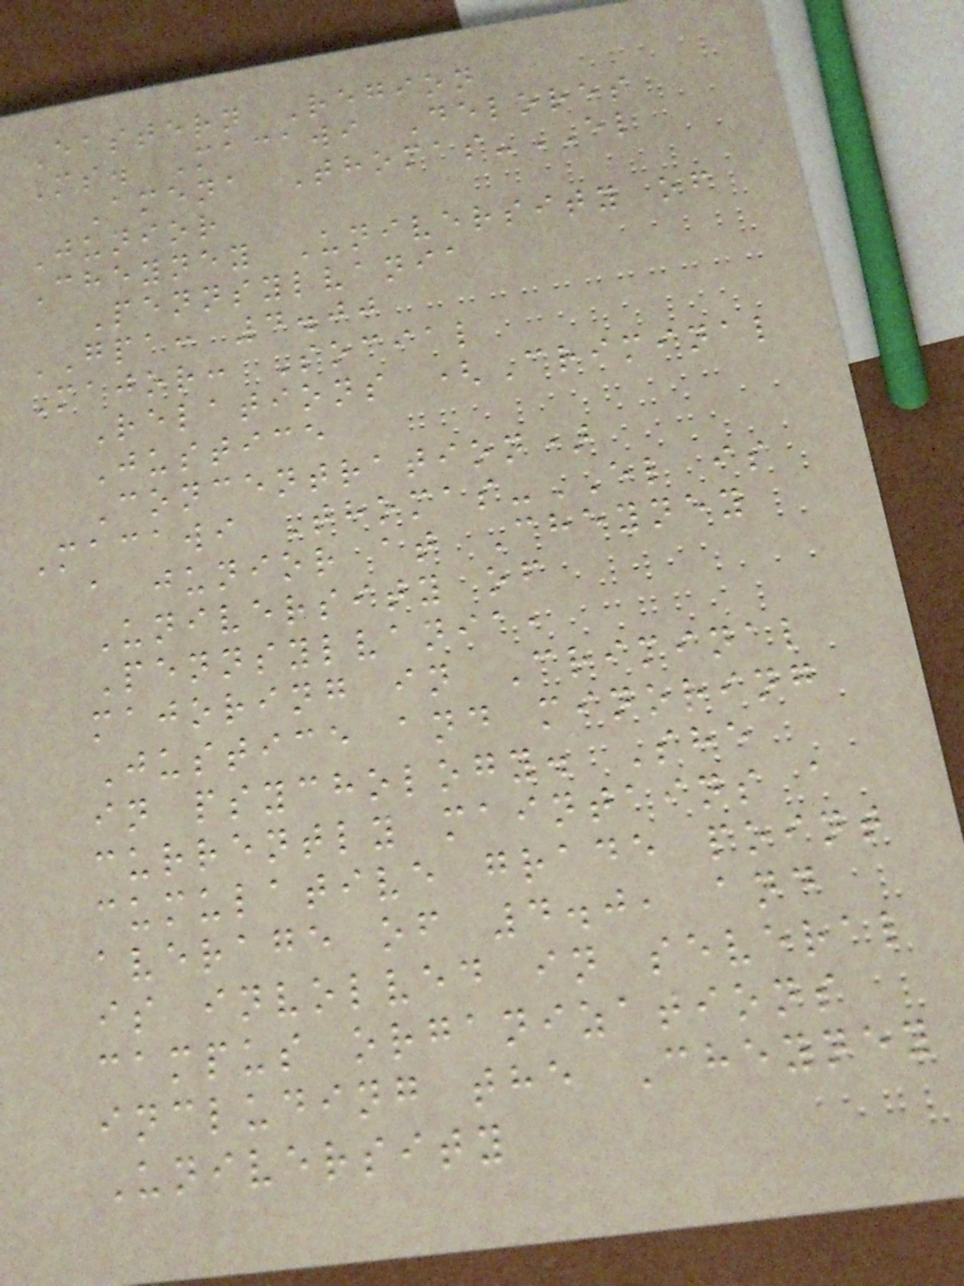Eastern Region
Ms. Macawi Delores
Amena Thomas-EL
Junior
Cheyney University of
Pennsylvania
GPA: 4.00
Major: Social
Relations (Criminal
Justice
Concentration)
Macawi Thomas-EL is
a junior at Cheyney
University of
Pennsylvania,
majoring in Criminal
Justice and minoring
in psychology. She
currently maintains a
cumulative grade point
average of 4.0, and
is involved in several
campus organizations
including the Cheyney
University
